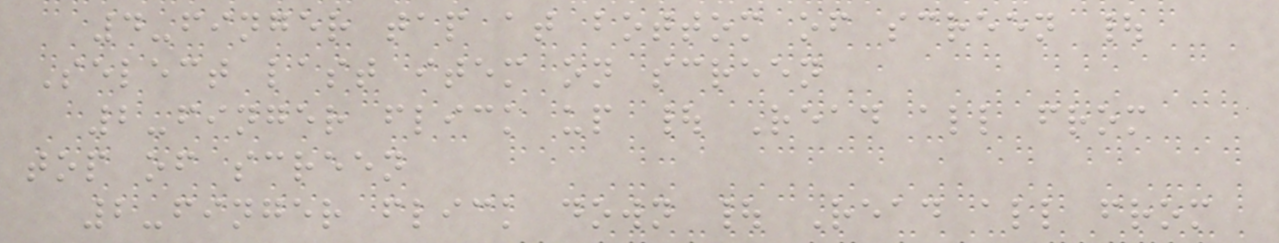4-finger tap at bottom of screen |
Select last item on screen
2-finger flick up | Read all from
top of screen
2-finger flick down | Read all from
